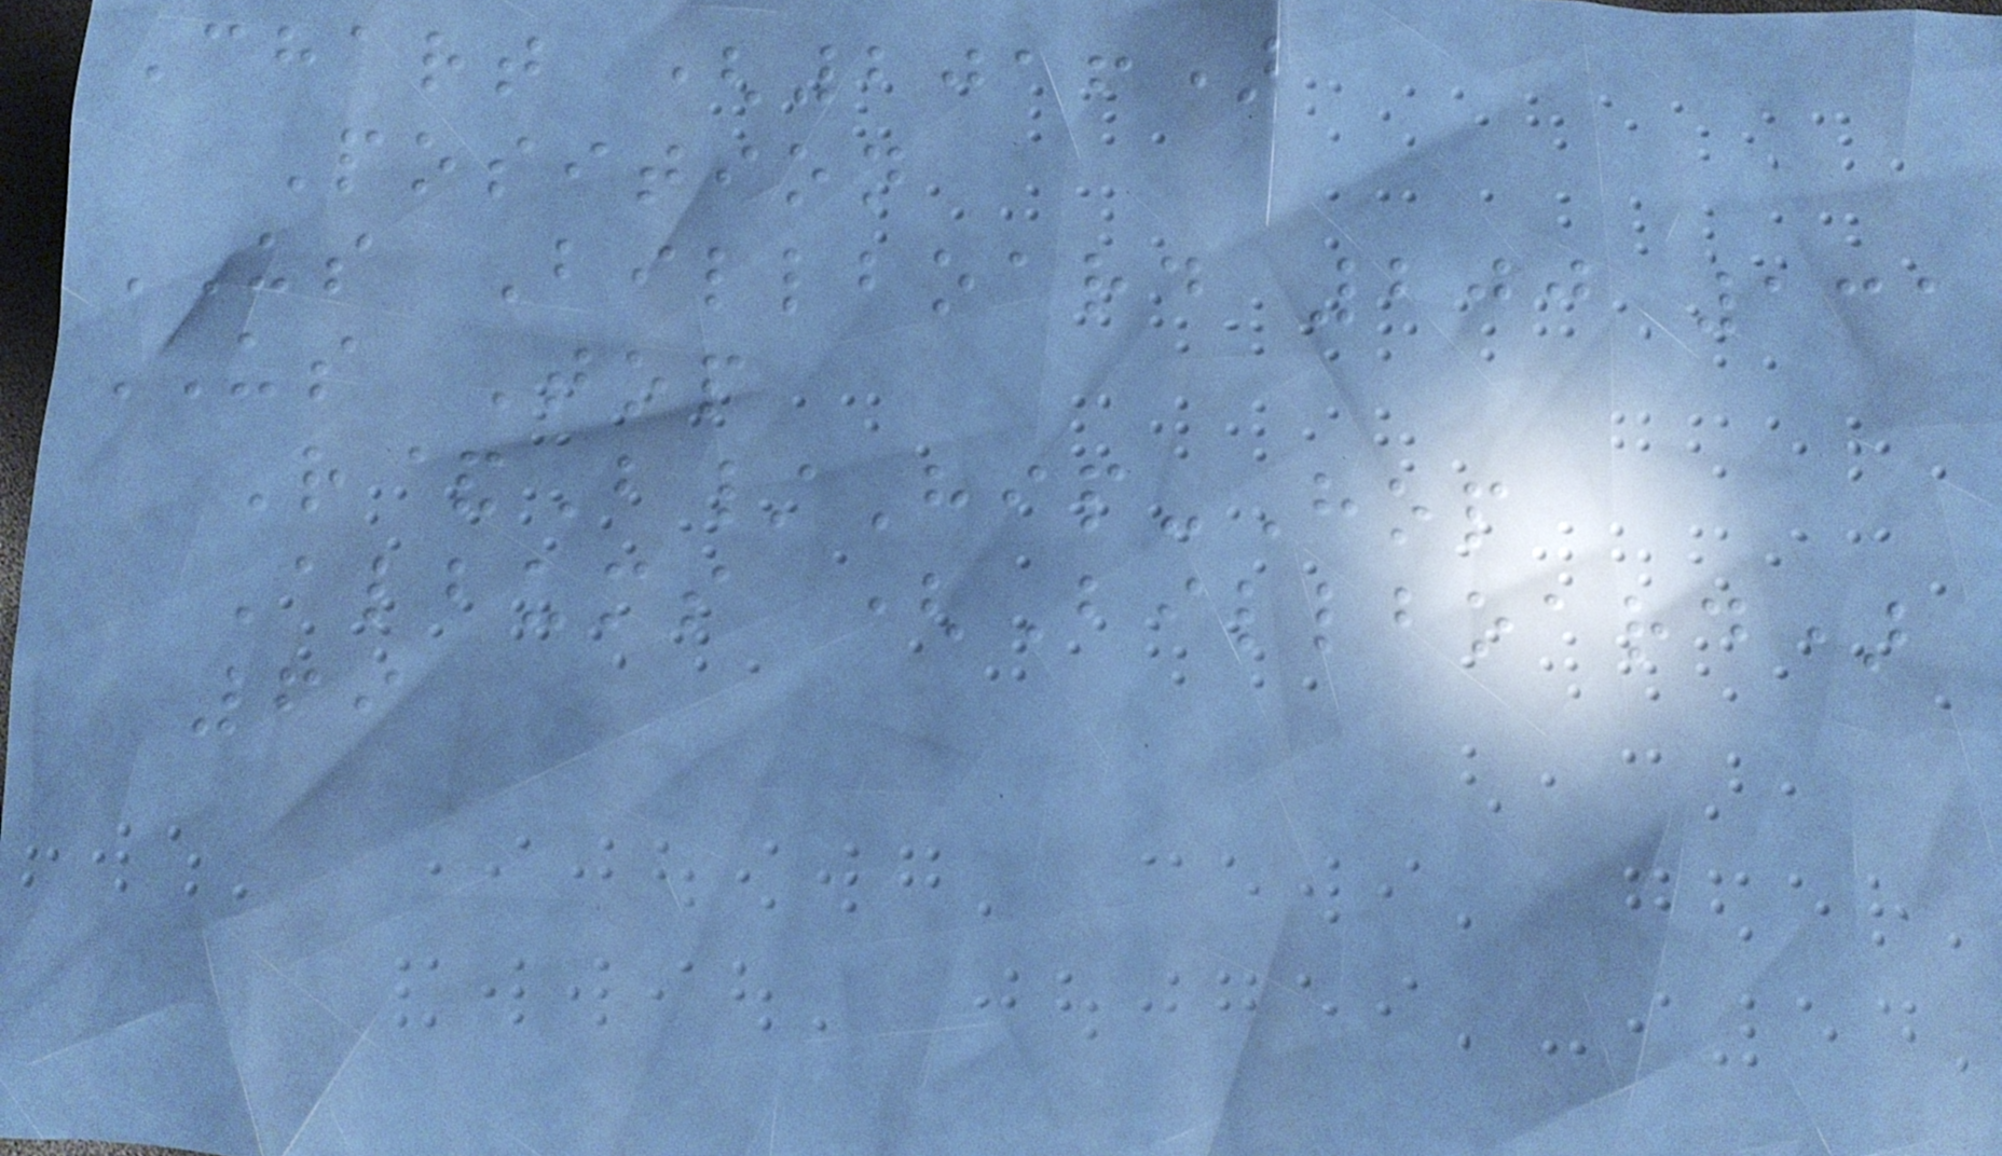Chart (2016)
Position
US Billboard 200 131
US Top
R&B/Hip-Hop
Albums (Billboard)
69
